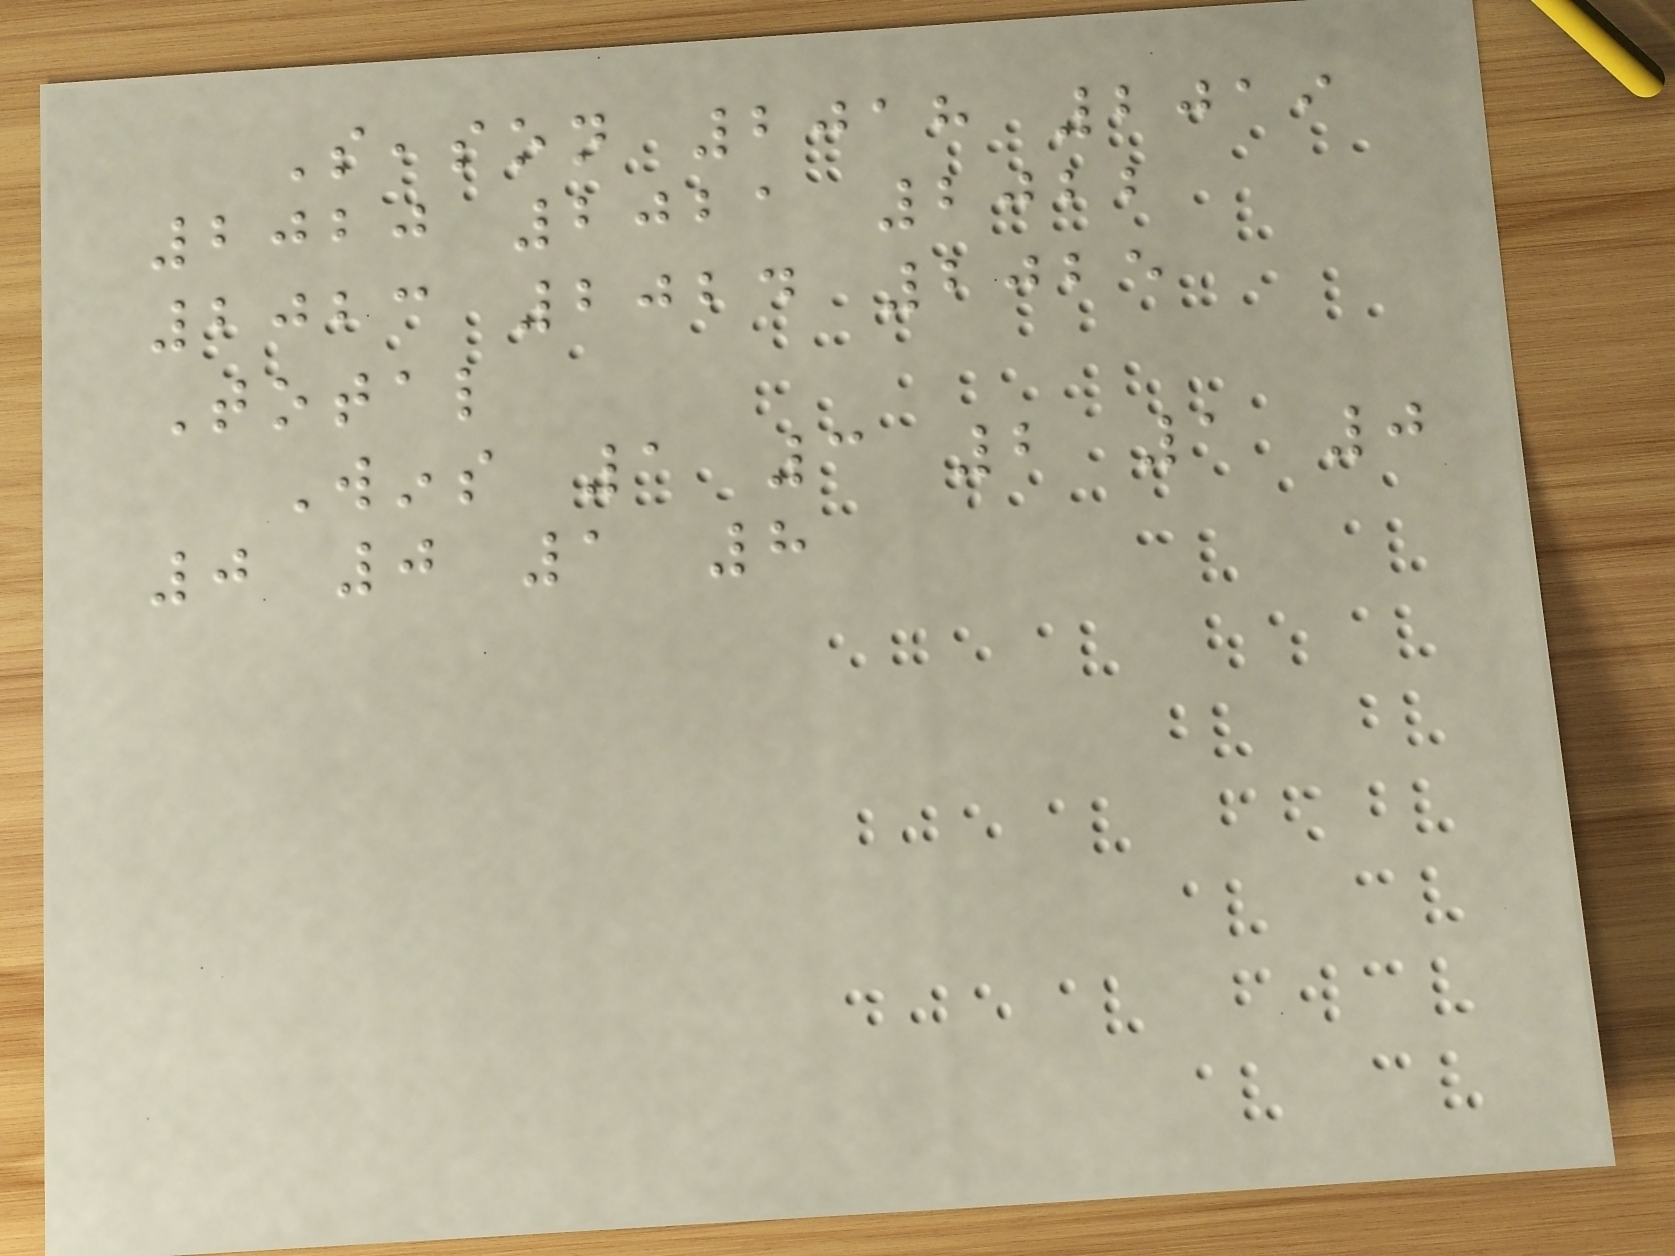Season 2018 2019
2020 2021 2022
2023 2024 2025
Total
Wins 1 3 2 1 0
0 0 1 8
